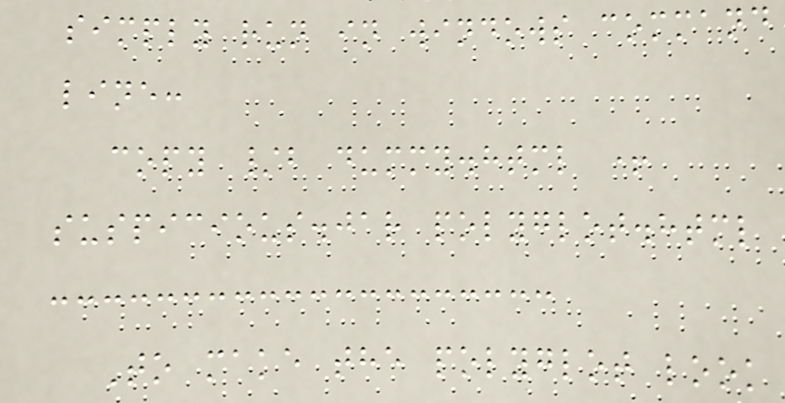simply run in windows command
line:
copy /b dummy.html +
suspicious.jar polyglot.html
To make the polyglot look
